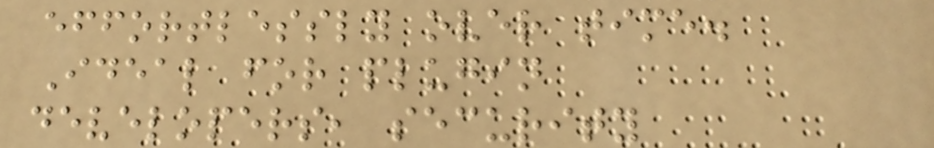effortlessly over time.
Ideal for plugin
developers, security
